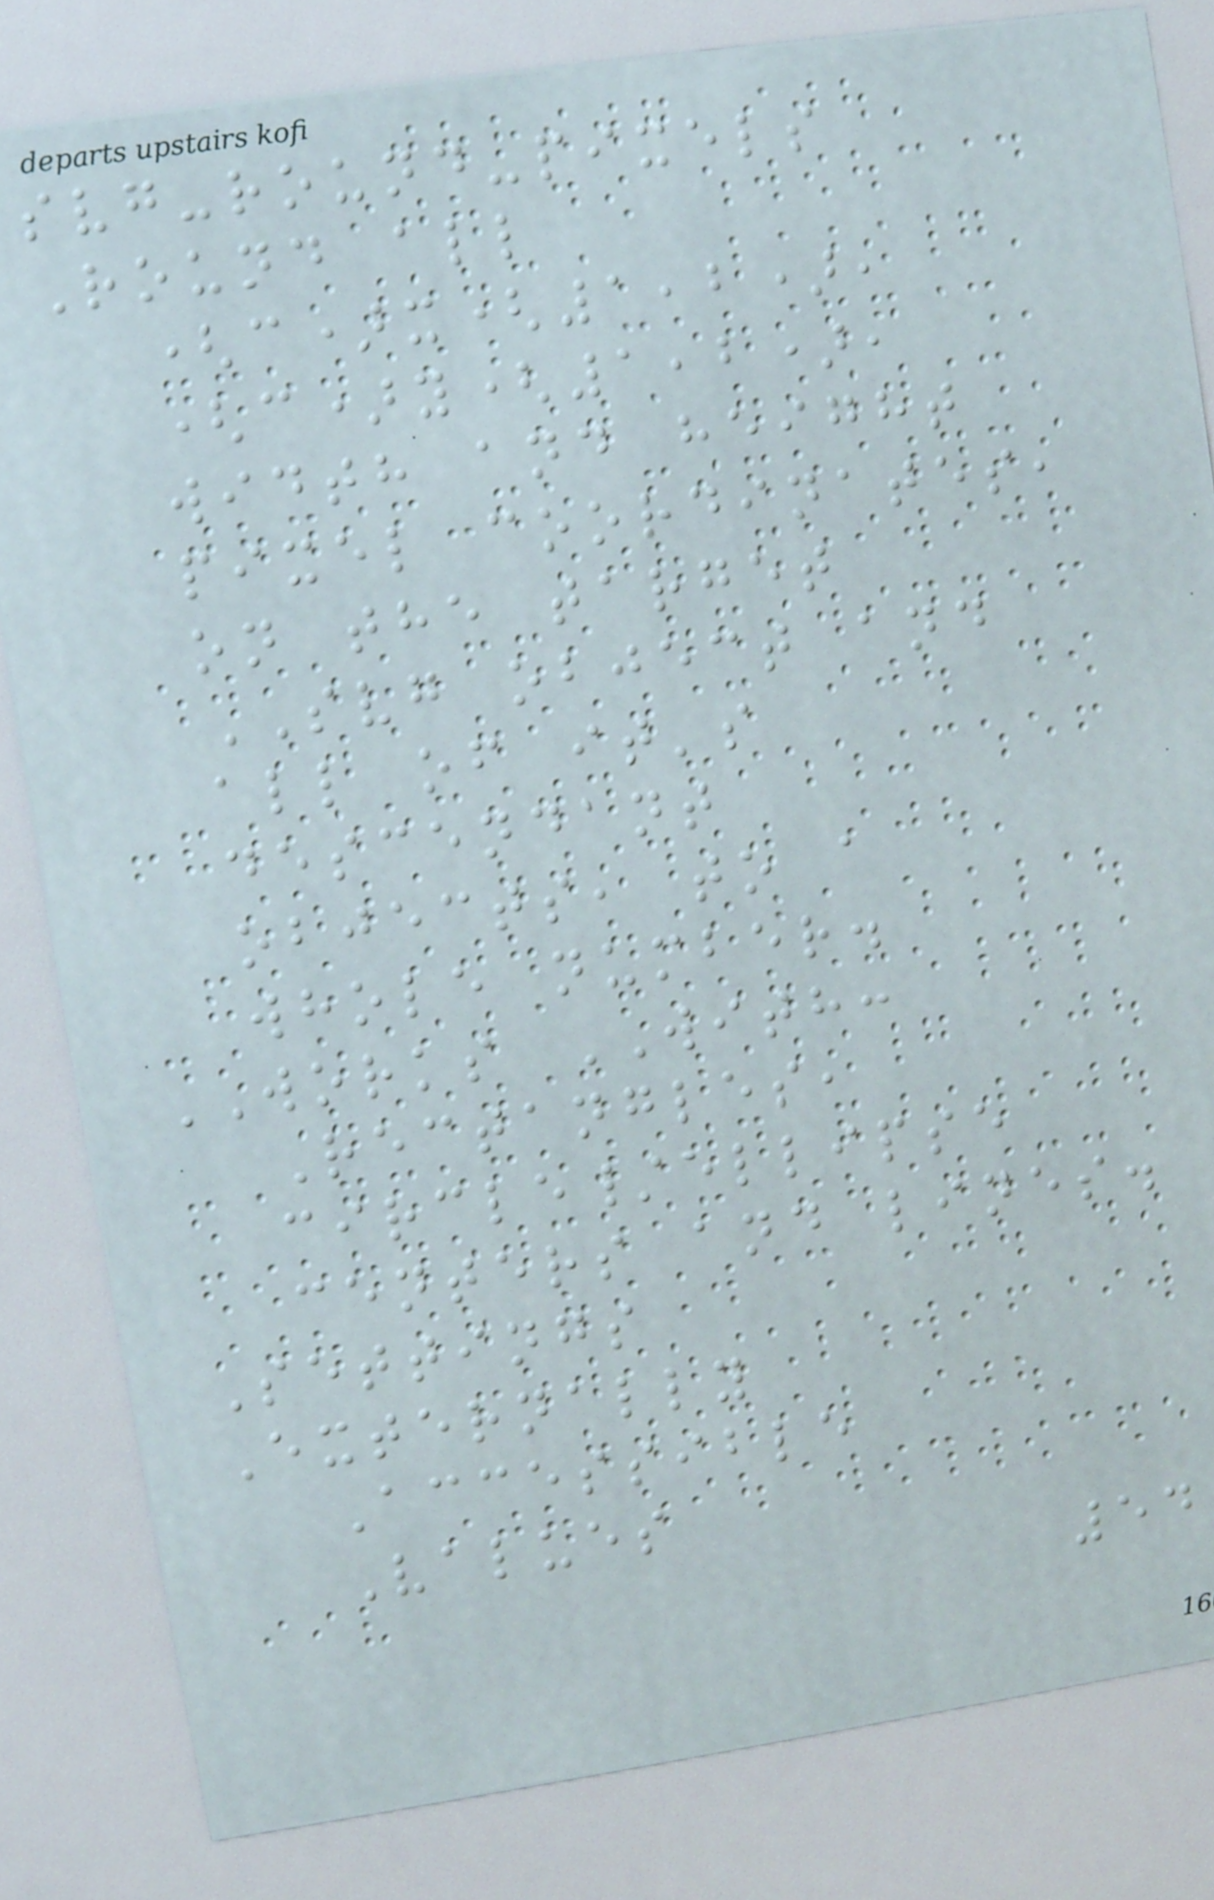svg-round-pixels
Round all
(c)x(1,2),
(c)y(1,2),
width and height
pixel coordinates,
on the target
SVG object and
all of it's
descendant
objects, to a
whole number.
WORKS WITH:
Rectangles,
circle/ellipse
centers and lines.
Settings
Externally
Accessible
Values
54
